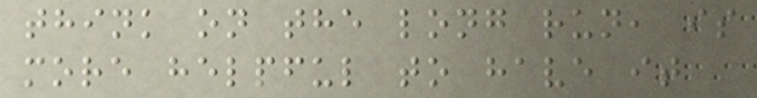think on the long run, is
more helpful to have it
